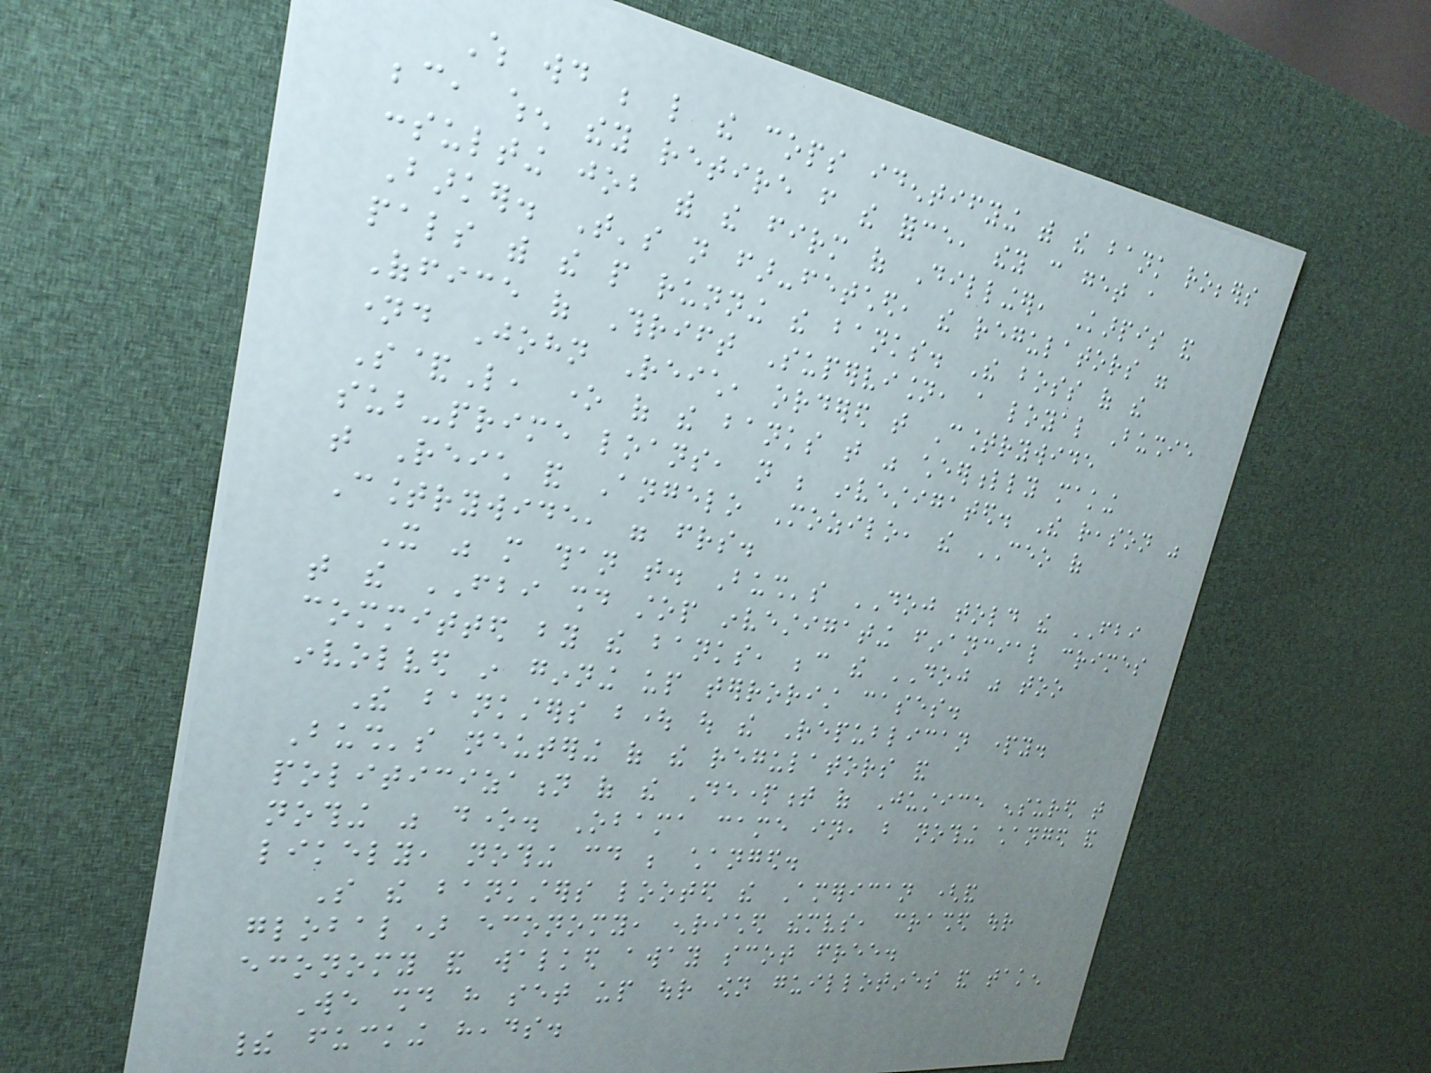Which would be like the cops identifying with the bank robbers
because, when they retire from the force, they can get a
consulting job with the firm of Dillinger, Karpis and
Barker. That's not far-fetched, the regulators were
pals with the people running the banks. The boss of the
Office of Thrift Supervision, a loyal Bushie
named John Reich, ordered that Countrywide
S&L, one of the banks that was cheerfully making
sub-prime loans, not be investigated. The reason was
that Reich and Angelo Mozilo, the CEO of
Countrywide, were friends.
It was more than that. Bush's DOJ told the FBI
that the FBI should stop investigating financial crimes
committed by the banks, because the DOJ was too
involved in ginning up terrorist cases.
The banksters bought out the Republican party.
Bush's neutering of the regulators and
politicization of the Department of Justice ensured that
nothing was done. Obama came in, but nothing changed and
likely, nothing could be changed.
So the banksters looted the American (and
global) economy, enriched themselves, crashed our
economy and walked away scot free.
We should have set up our own guillotines and taken
their fucking heads.
